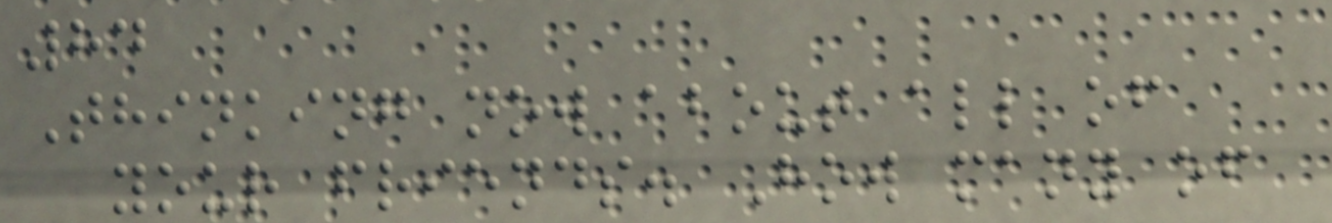84
Thinking now about all of
your friends. How many of
